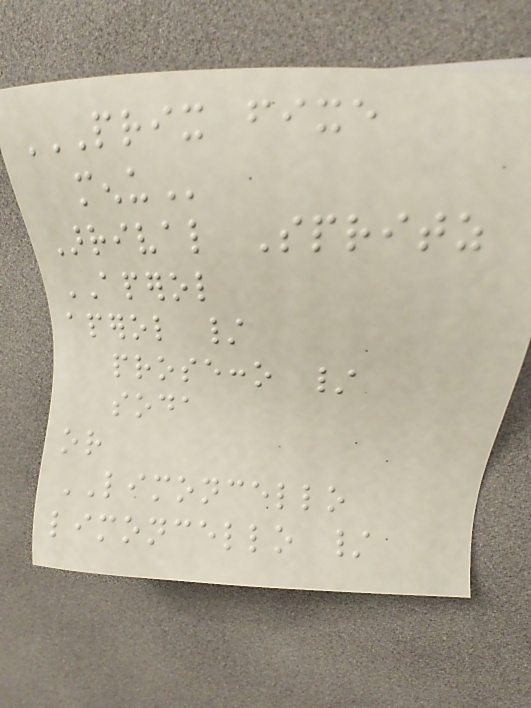PRIX FIXE
MENU
Arrival Spritz
APEROL
aperol /
prosecco /
soda
or
LIMONCELLO
limoncello /
